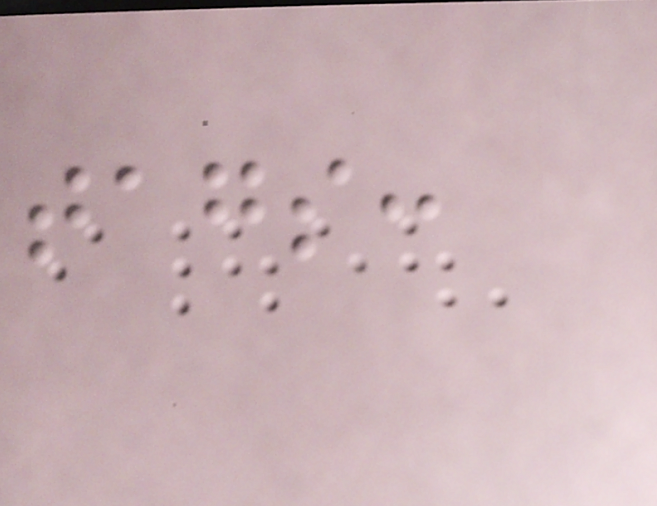tags:
